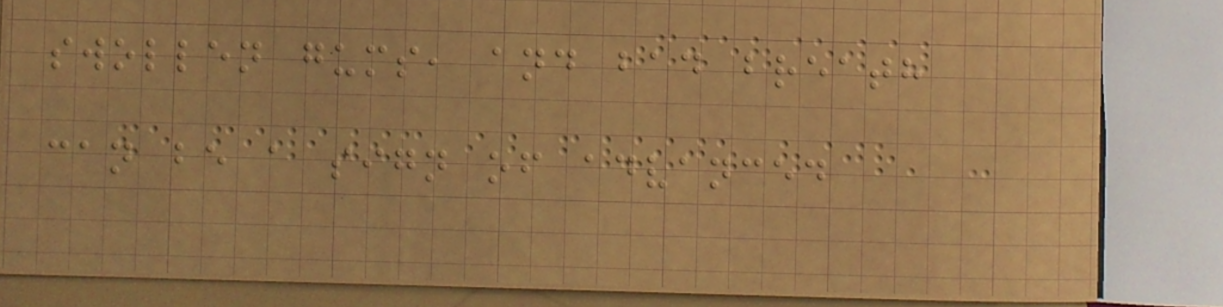swollen gums, and bad breath
can be a sign of advanced
